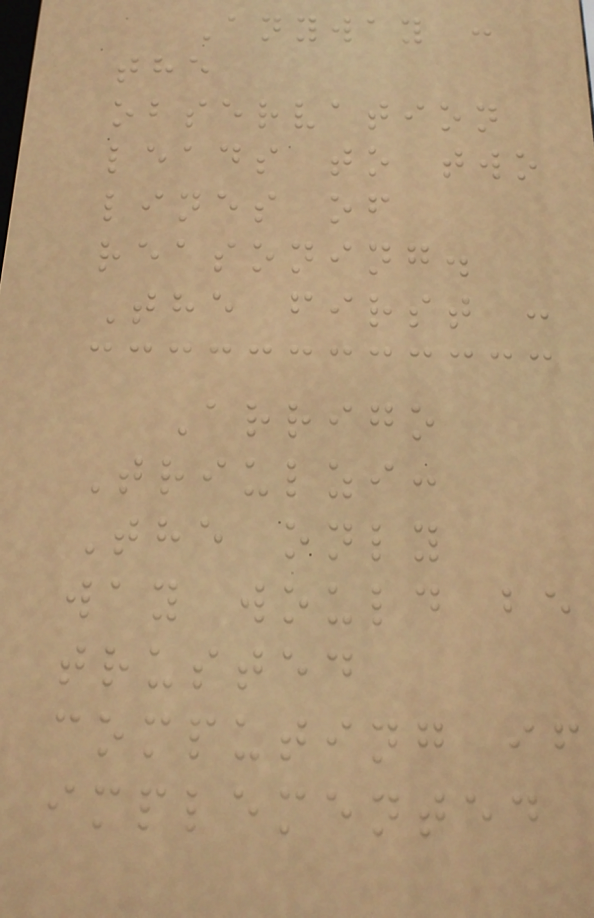Anyway :
the
observation
leads to two
lines of
reasoning.
The first :
Arrigo
Triulzi:
The only
way would be
trusted
computing if
implemented
